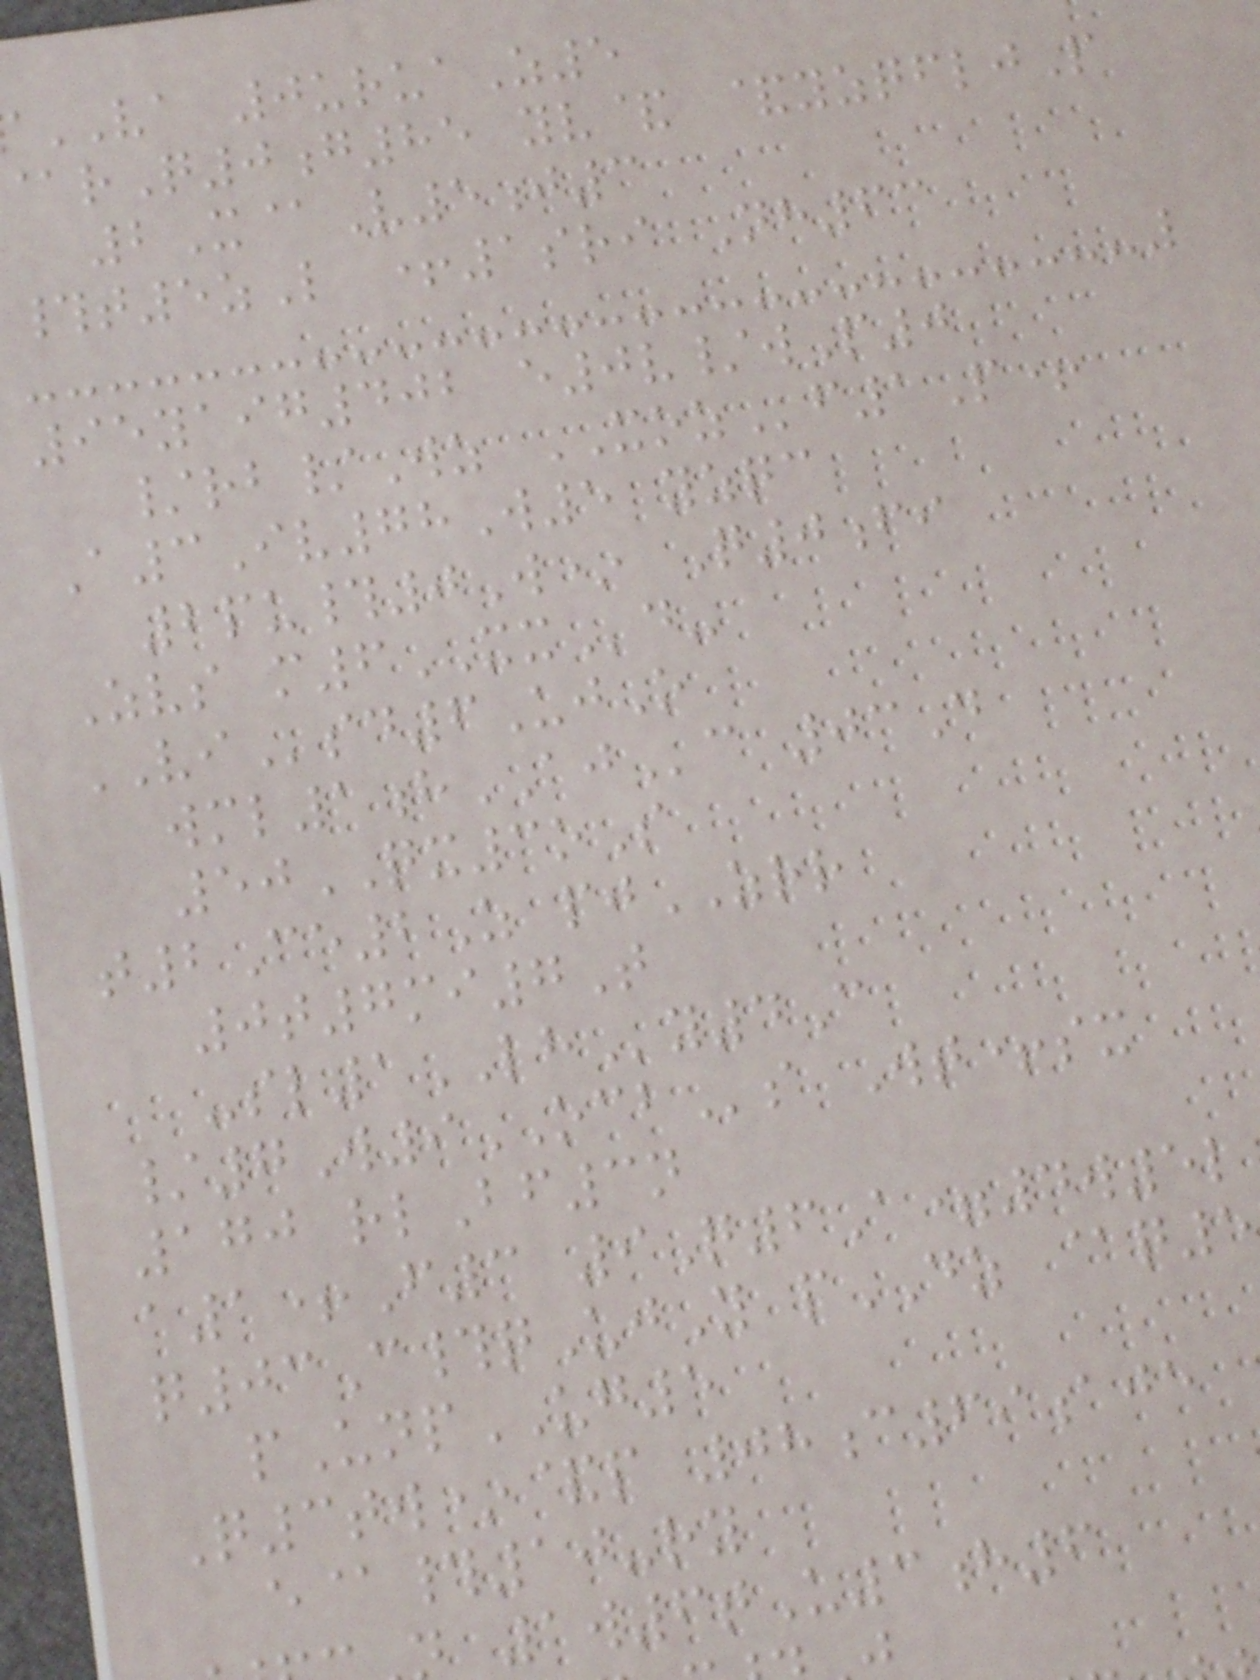VA 0uruaZ5
rQ0g85 yv& &yzqfljP
2X@V5j3
#t5zL +1sri Nh63
95yaig402 e0v/wP0
/rb/Wz XOZf1P+
A3Iv78W5 yzqc
2pu#0W* Q0fi
Zvs m6XXd-
VIsd6UjO
wml1hAJc 03D
50QX3oS
t2Ce2Z pjZRR
0t7mi7T
-sl1LHy4C
/7W9OCBs Wt+sx
170 rlBf3n
a1+F3 9Q6A=4w5l
q03C#qUjY pDZ @q5
pUnpUG5
Q3tw*&p 08c69aje
e@#10-ry
1w6tU3h6
